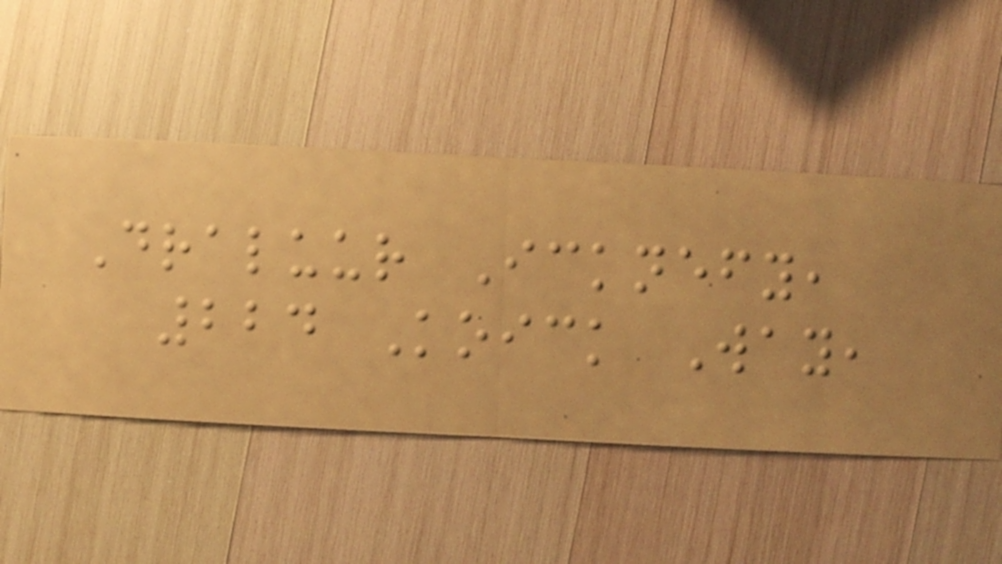Draluur Icknefy,
224 Koick Way,
